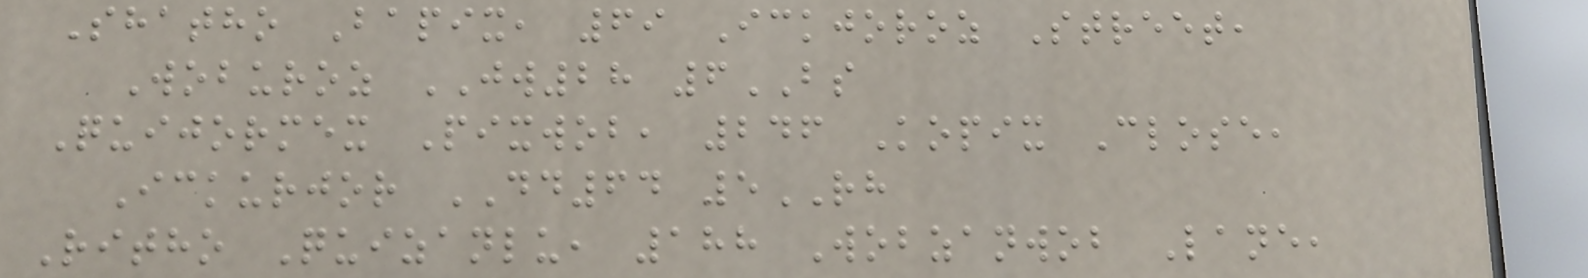Shatho Bapix, 69 Ickjoroz Street,
Woburoz JW28 6BS
Quijormex Pixwob, 246 Kopix Close,
Ickurjor DD64 5RH
Ritho Quizanlu, 188 Wobzanwob Lane,
